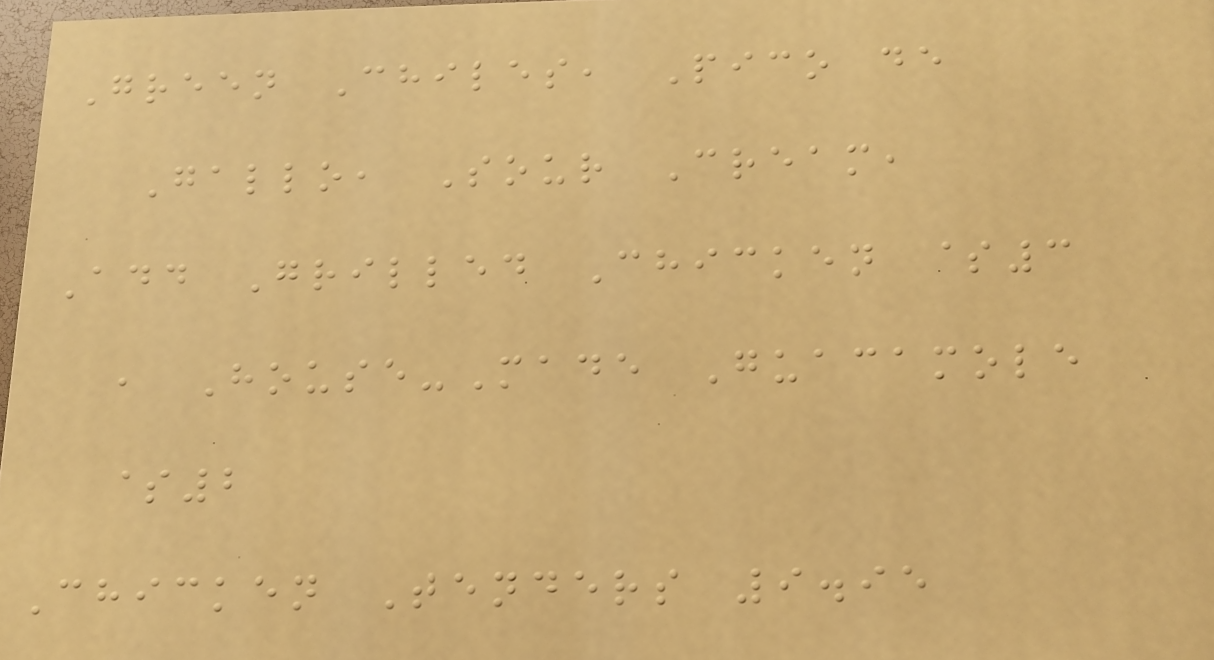Green Chiles, Pico de
Gallo, Sour Cream,
Add Grilled Chicken $3
, House-Made Guacamole
$2
Chicken Tenders 9.95
